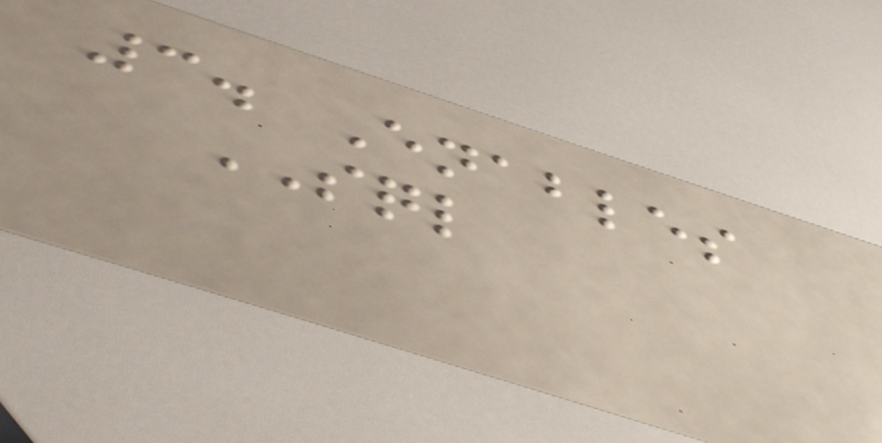3. Enables
SQL
